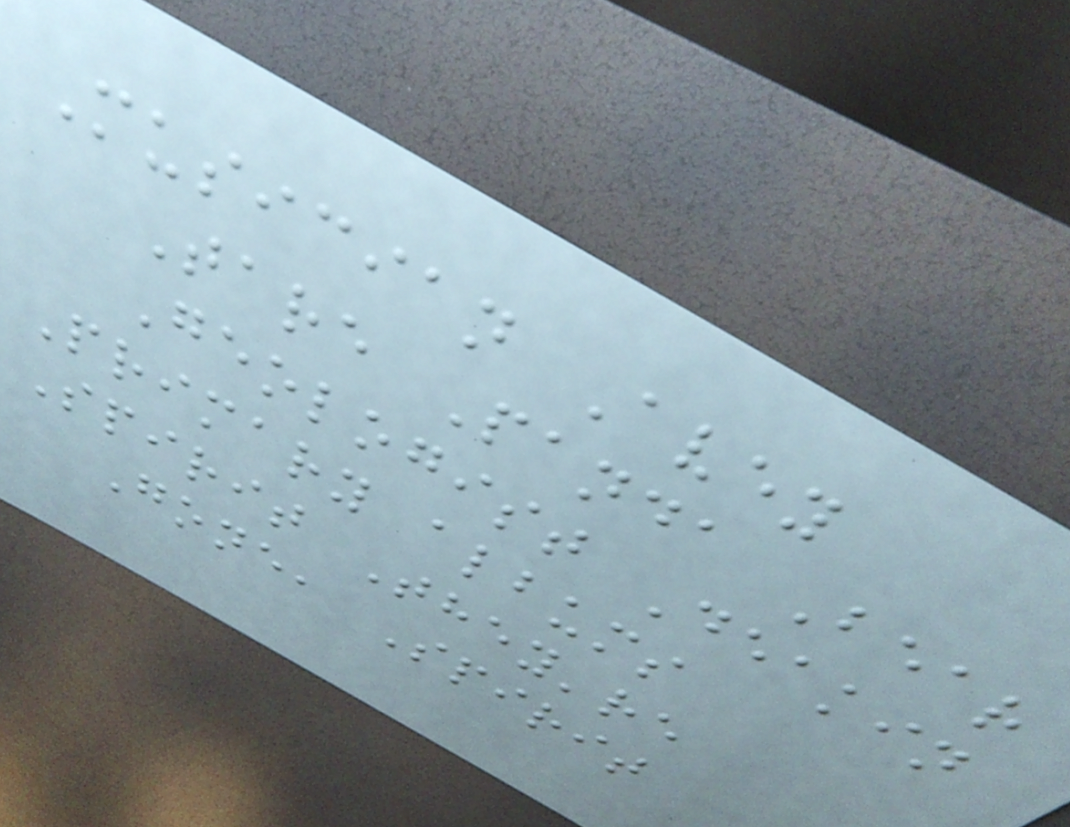Musician Avey
Tare Panda Bear
Geologist Deakin
Primary albums
Spirit They're
Gone, Spirit
